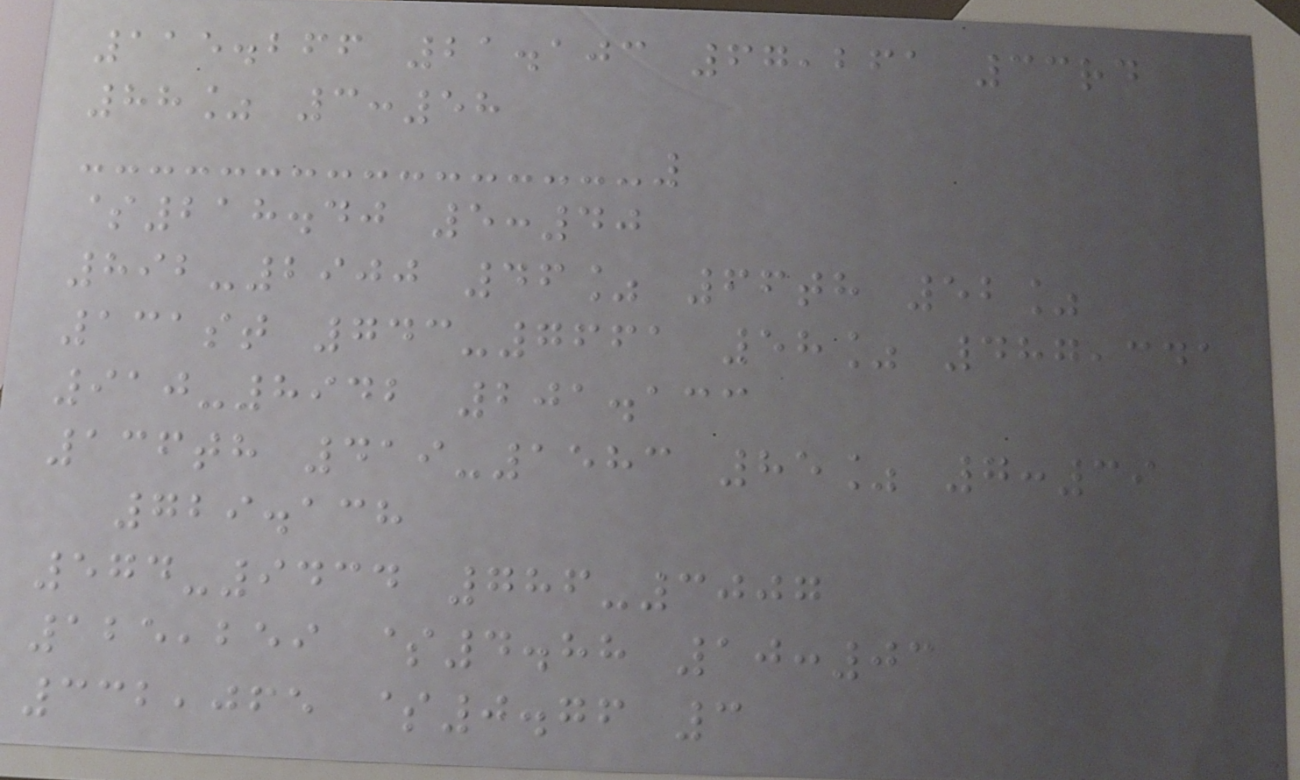115.266 21.103 67,261 33rd
88% 3:58
$218.40 5:40
892-2900 46% 66th 52%
131st 743-7661 58% 487,341
910-8942 201.133
136th 419-1583 85% 7:39
729.138
574-9434 786-3007
125,259 $4.88 10:03
332,065 $0.76 3
